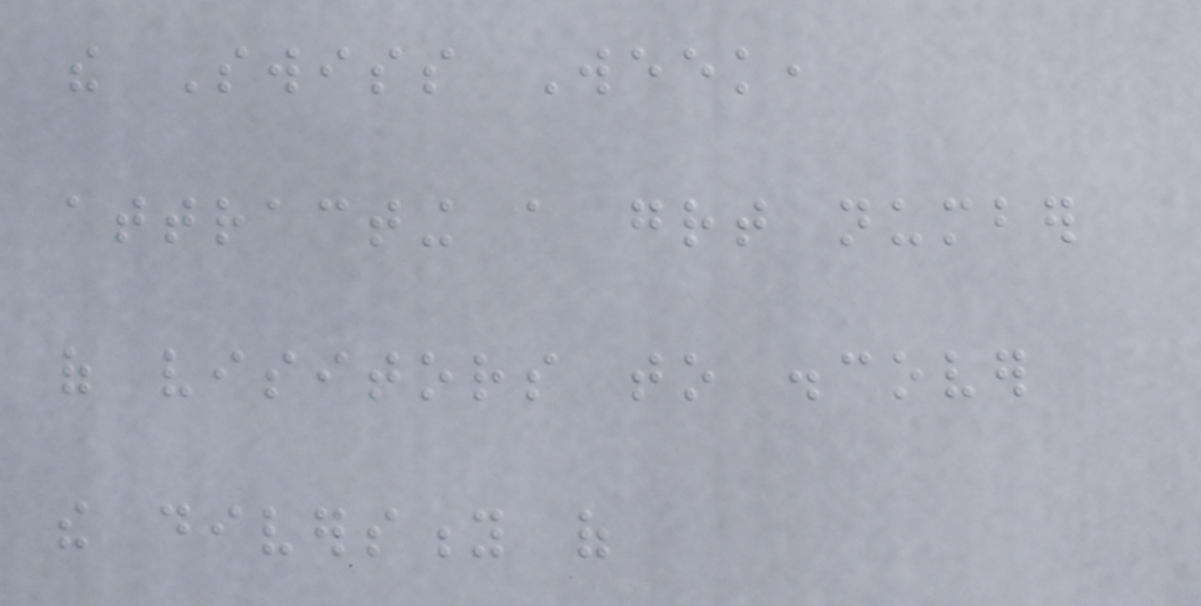the Swiss Week,
attracting a great number
of visitors to discover
the diversity of
